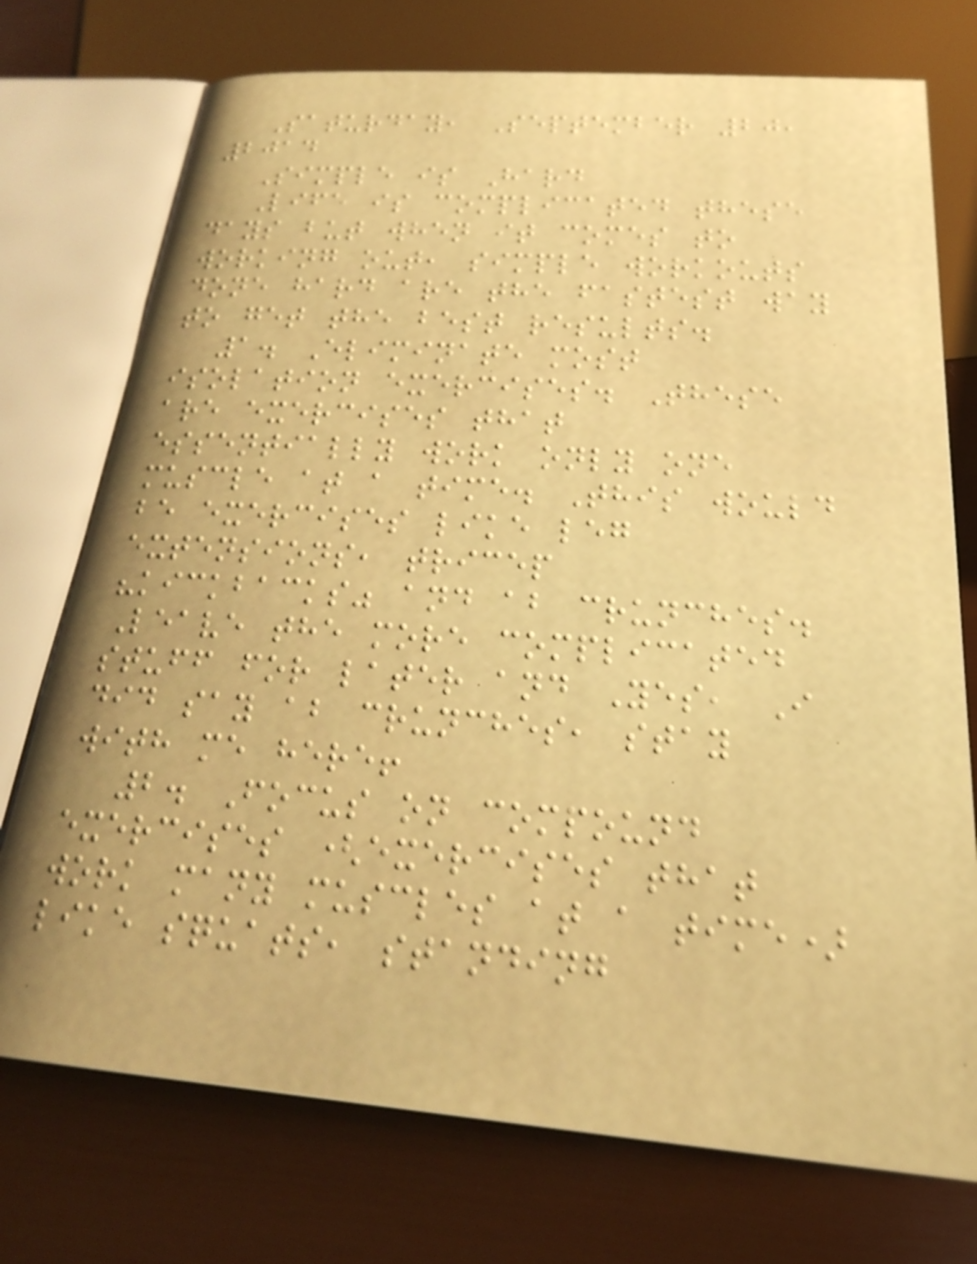Saturday, September 20,
2014
Simple is Hard
Life is complicated these
days but when it comes to
working out, simple workouts
done hard are the fastest way
to get the best results.
1. Eliminate most
isolation exercises. These
are exercises that
essentially work only one
muscle at a time. This would
be exercises like leg
extensions, tricep
"kickbacks" and ab crunches.
Leave the more complicated
stuff for later and Yes, I
did say ab crunches, stay
with me here!
2. Focus on compound
exercises (exercises that
work many muscles at a time)
like squats, standing
